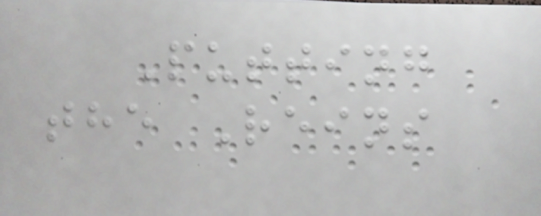Putting
the Reins
